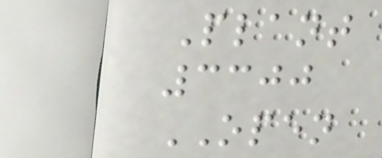Plant
3300
OPEN
